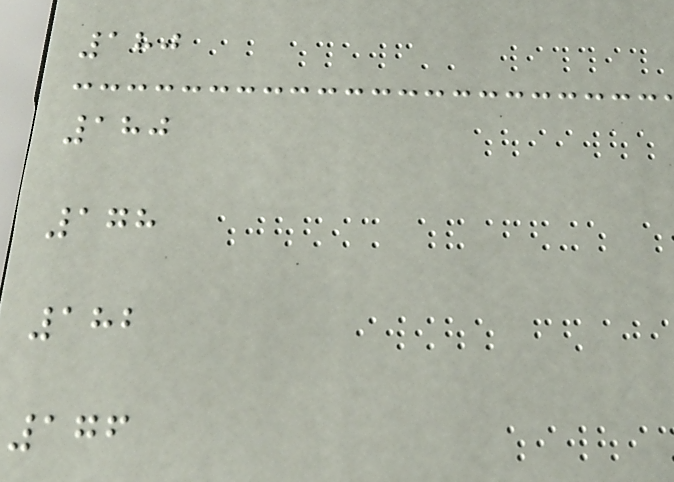180
180
178
182
176
